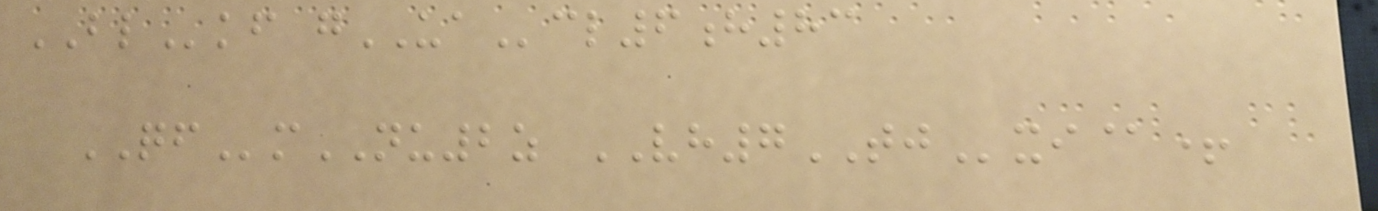BLkf gUAcl6h83
QFmNU2z VH7TJxi@+
